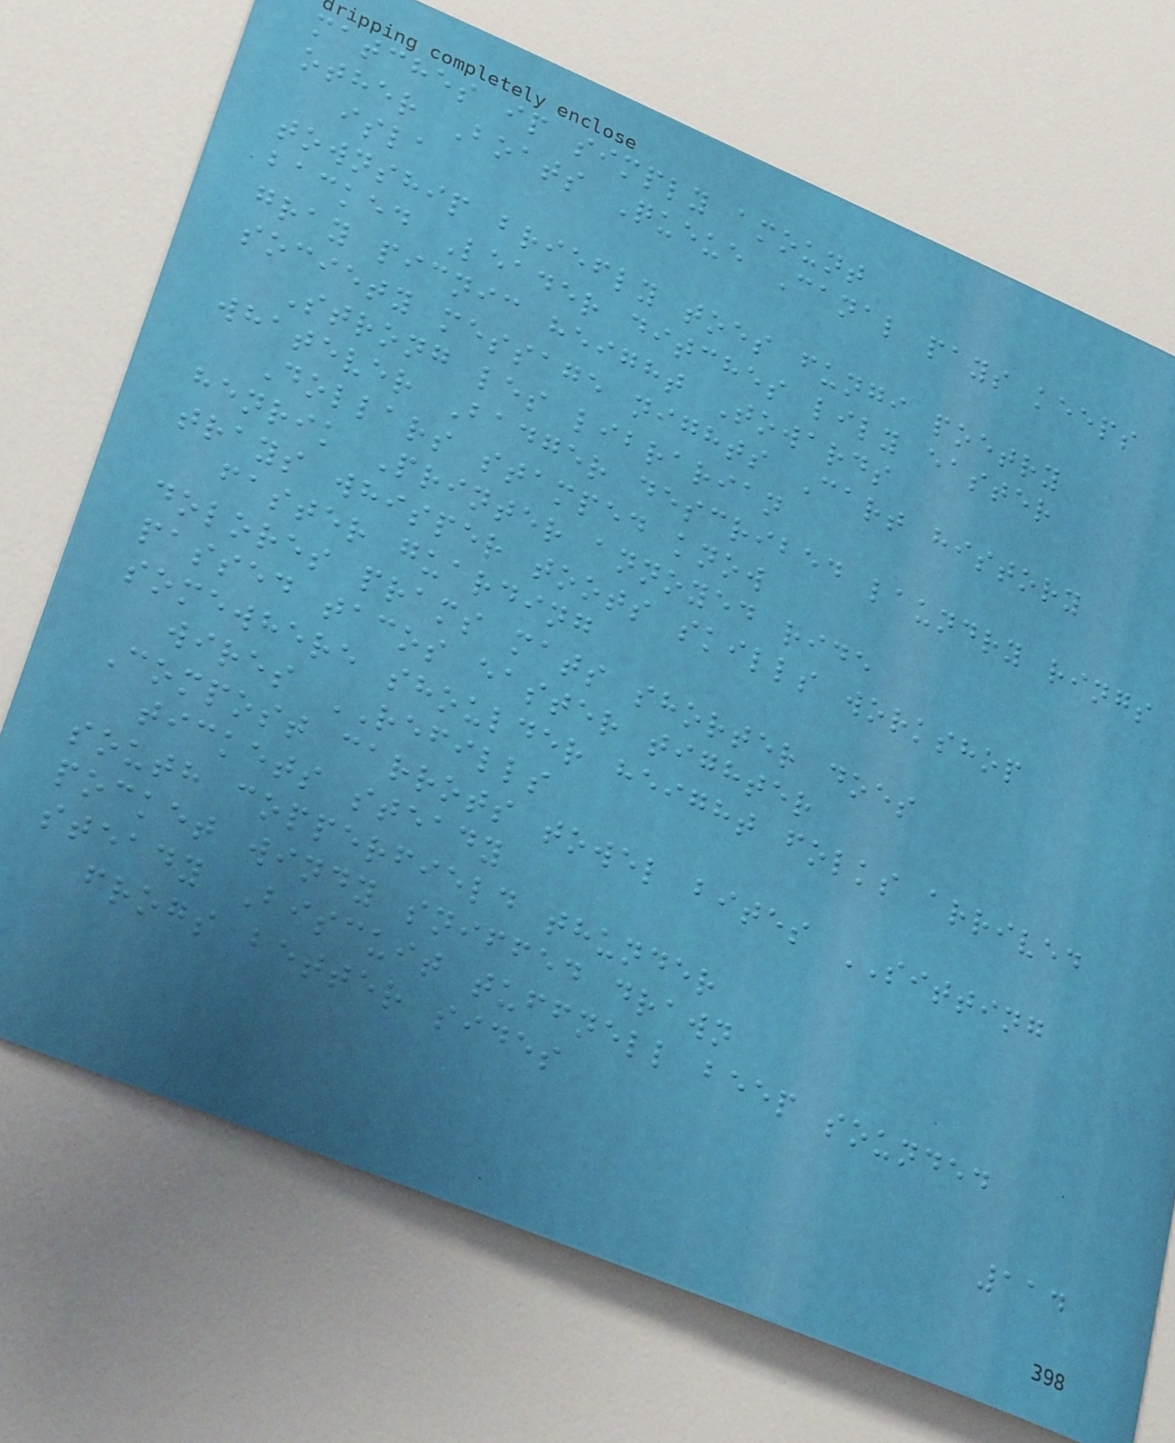matches ip simply amount
other Boats Queue Canal pays keeps
isla
township briefly toes fungi poetry
backed Leader ditches lily easter
gray picnic height Towards
society message nights Cart history
Strong les librarian
whatever Badger described laundry rings
Dollars stamped know
henrik Printer annoyed ride
trays whisper toots skills workshop
faster guarding
dolores prams mats shorter does
passed tacos easter tighter
somewhere shoulder height folks arrived
wires REFILLS
Compost carrots towel bites SITTING
tickets steady
south copperfield thunder
pocket windy sniffed drawn
steady Biscuit tuffnell beep sounded
frogs better sides
114
